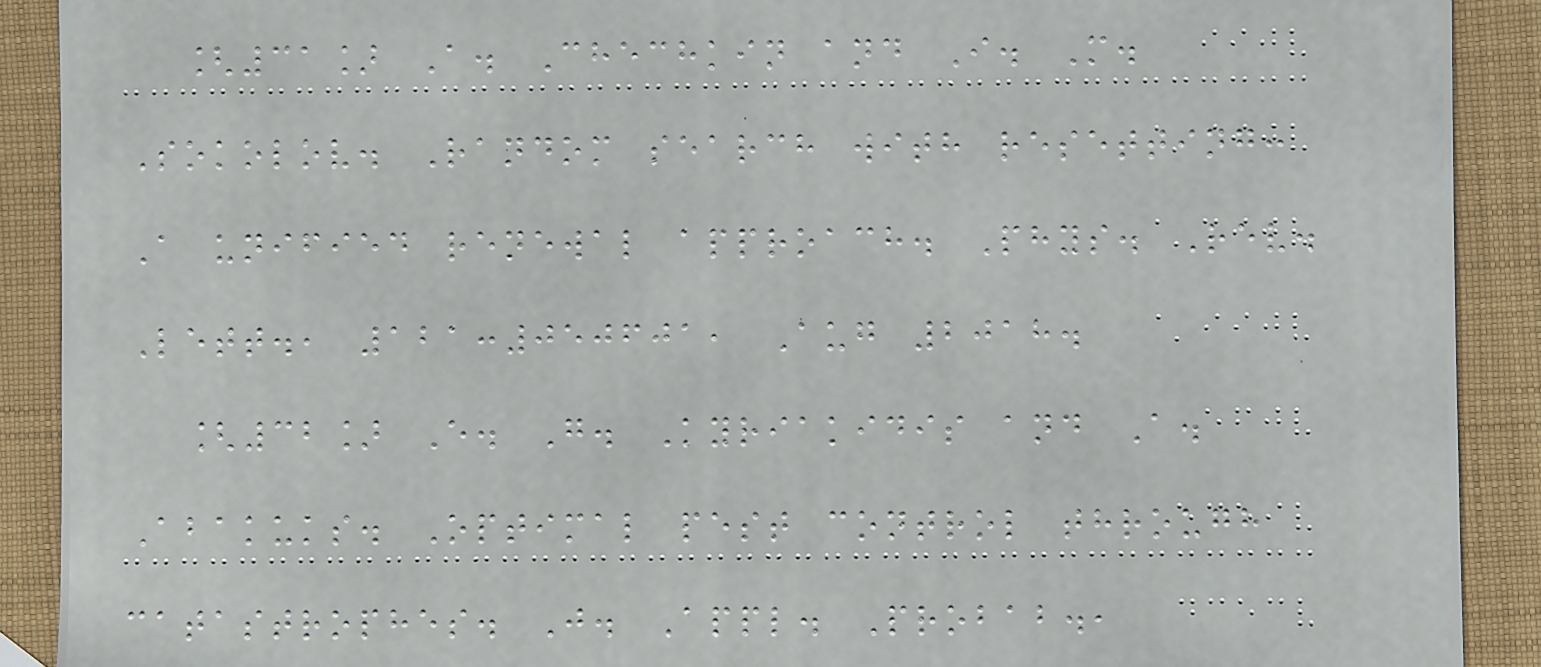[31] A. Chechkin and I. M.
Sokolov. Random search with resetting:
A unified renewal approach. Phys. Rev.
Lett., 121:050601, Aug 2018.
[32] E. G. Kyriakidis and A.
Abakuks. Optimal pest control through
catastrophes. J. Appl. Probab.,
